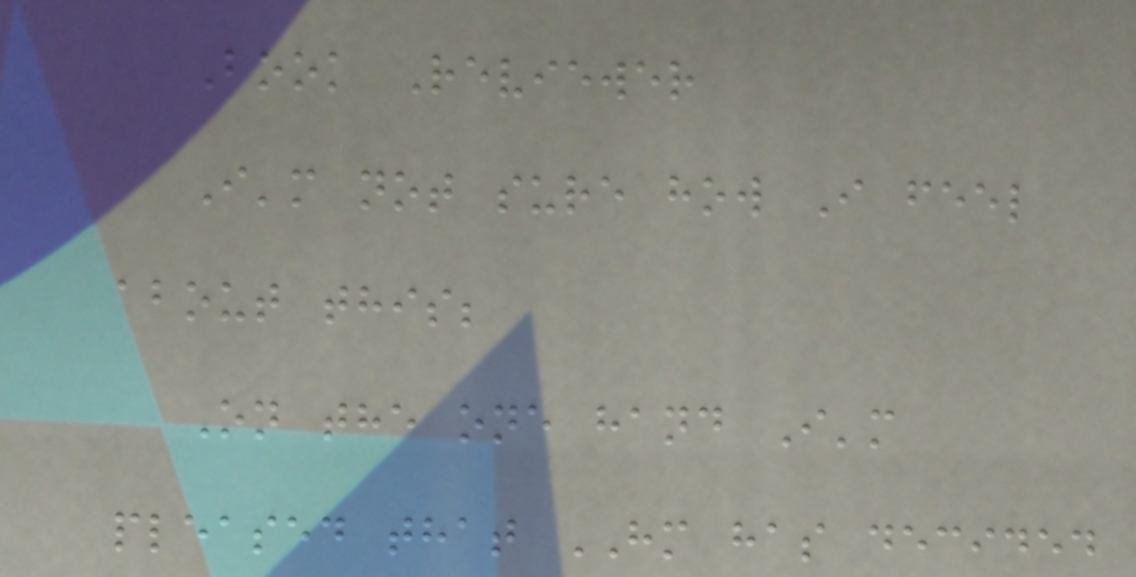Book Reviewer
I'm not sure how I feel
about this;
On the one hand I'm
pleased that HM has decided
